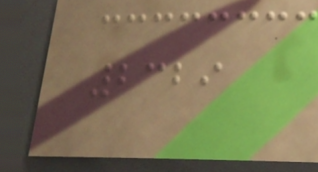2329
